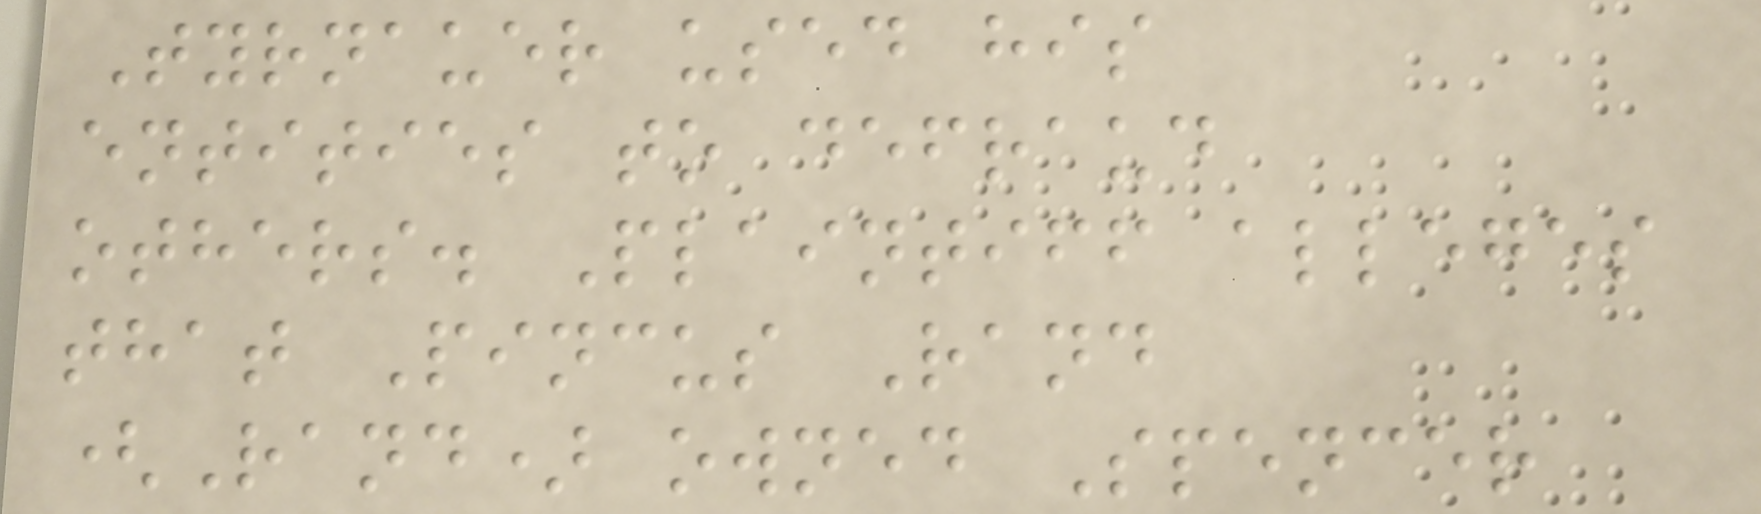Tyrnauer used his
entities to defraud
others. Plaintiff alleges
that Pincus Rand
(Rand) owned Spencer
